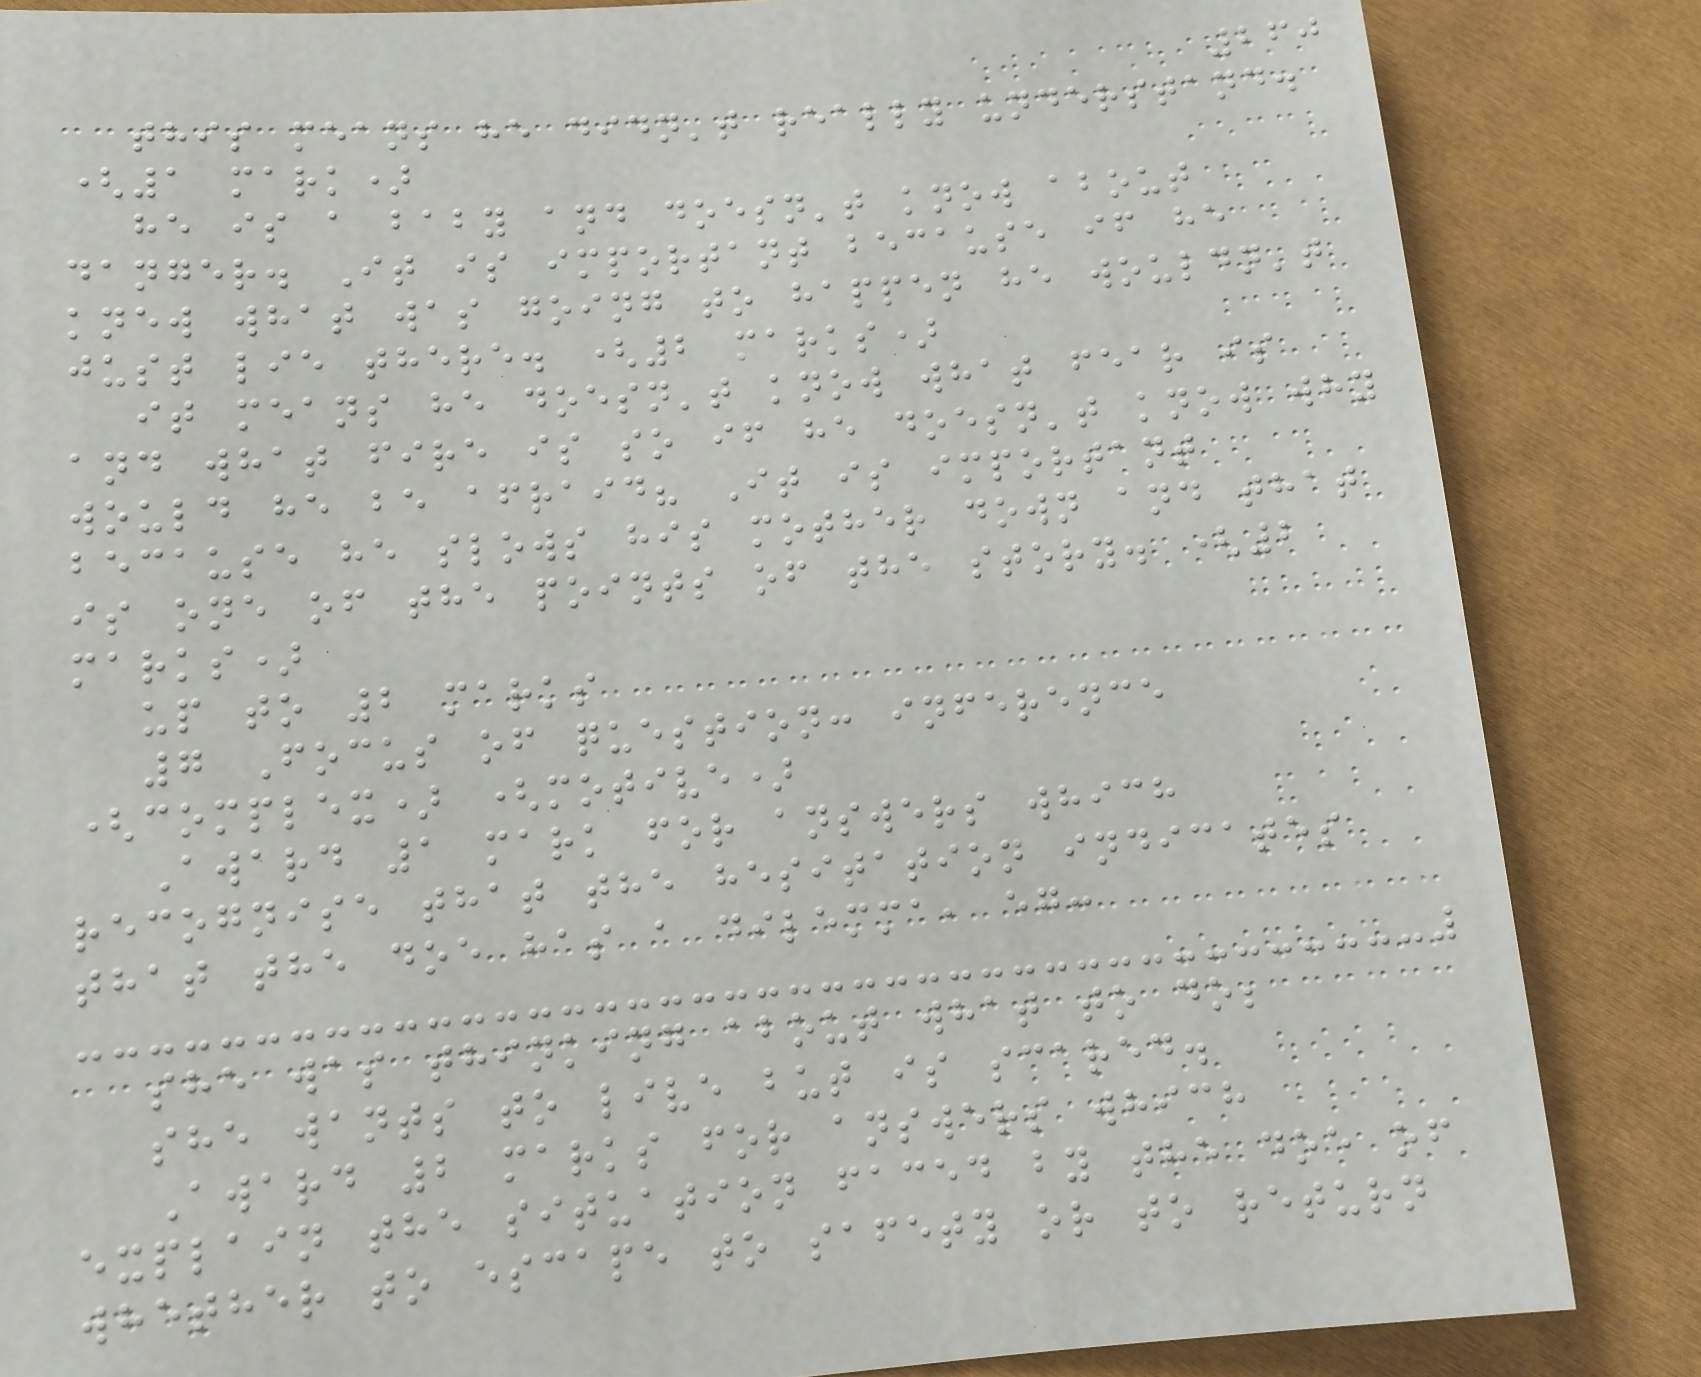260
this means he didn't really understand.
(1 mark)
he is a baby and doesn't know about
danger. It is important because if he
knew what was going to happen he wouldn't
just lie there. (2 marks)
it means he doesn't know what fear is
and what fire is so if he doesn't know why
would he be afraid? It is important
because he slows his mother down and that
is one of the points of the story. (2
marks)
up to 2 marks
7 Focus of question: inference
(complex) (motive)
Award 1 mark for answers which
recognise that the hesitation indicates
that the doe has a dilemma, eg:
she was thinking about what to do;
she wants to live but is scared.
Award 2 marks for answers which
explain the situation faced by the doe of
whether to escape to safety or to return
